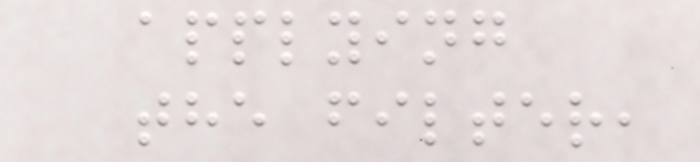applying
the filter,
